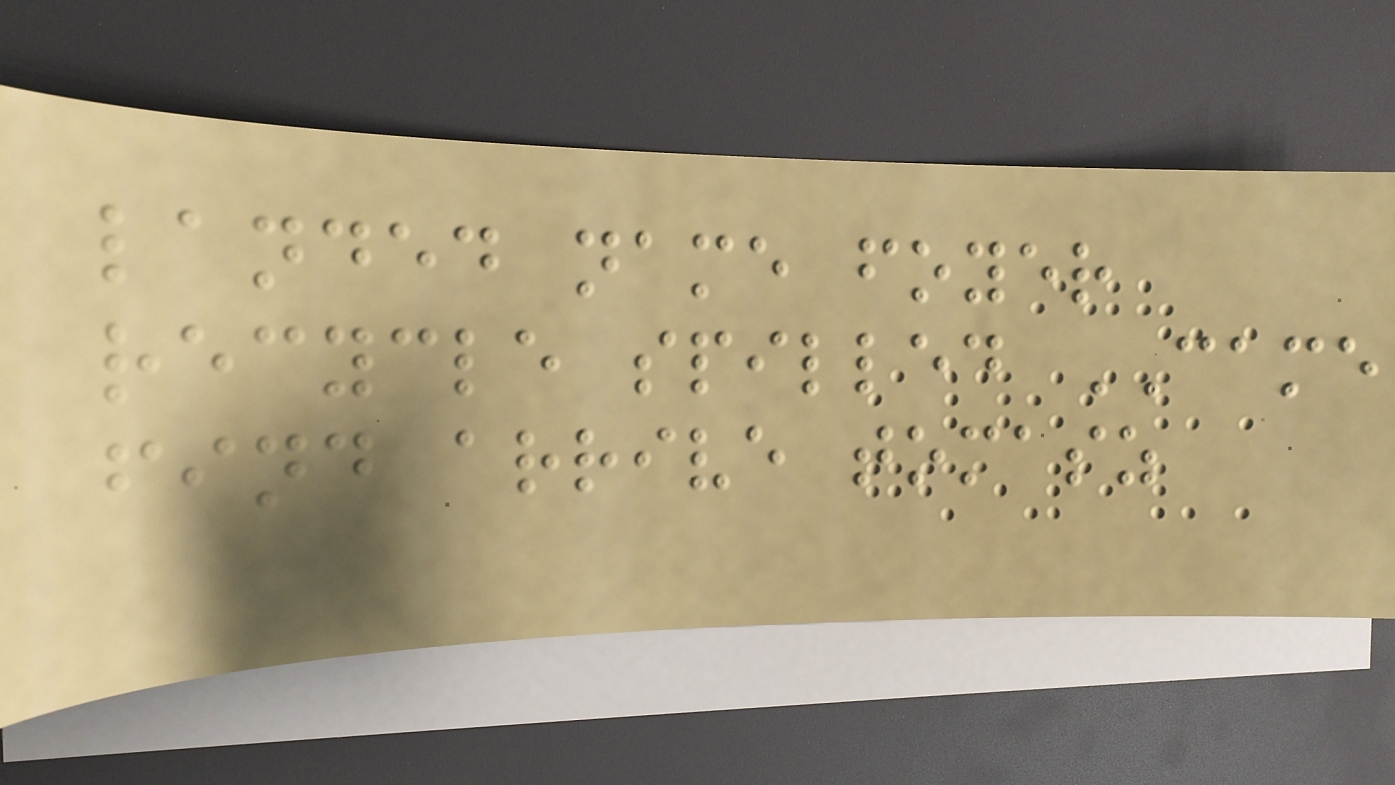landed name foyer
recycle spilled CAME
find arrive tomasz
